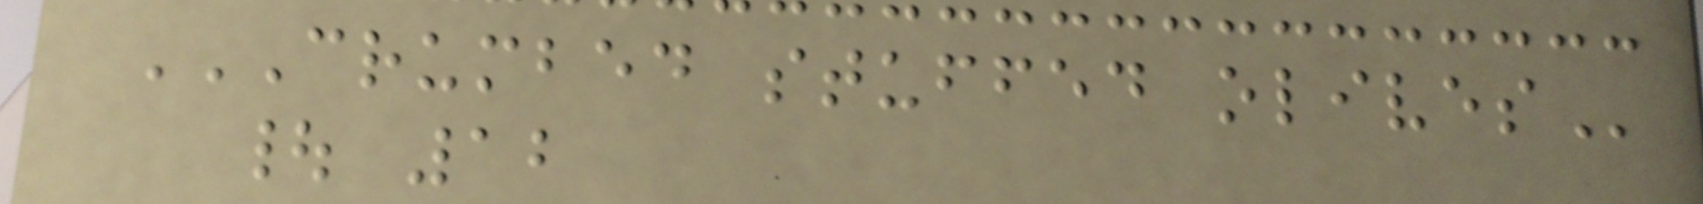CRUMBED STUFFED OLIVES
| 12
